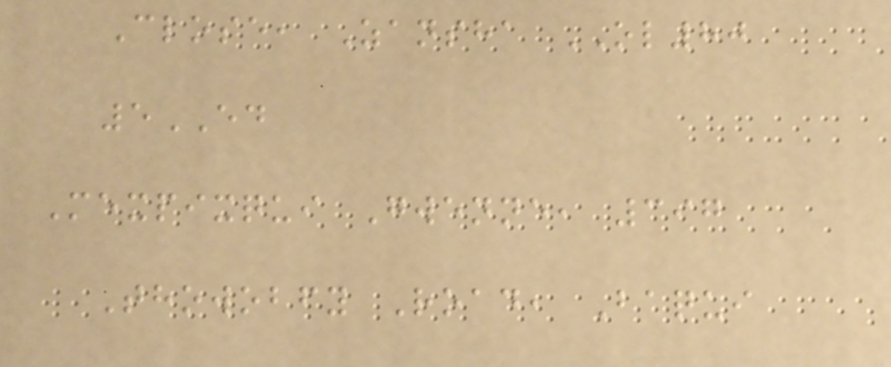Close, Zansha OL80
5ED
Mexpixqui Gwenne, 397
Thowobfy Road, Baqui
